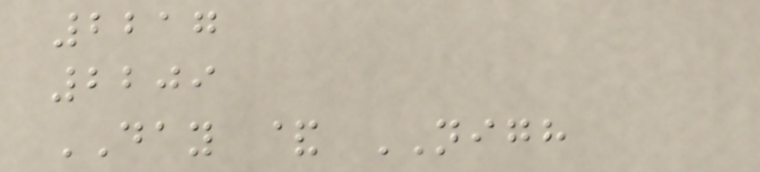2217
2209
DAY & NIGH
